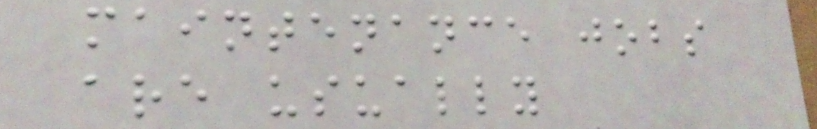maintenance jobs
are usually
